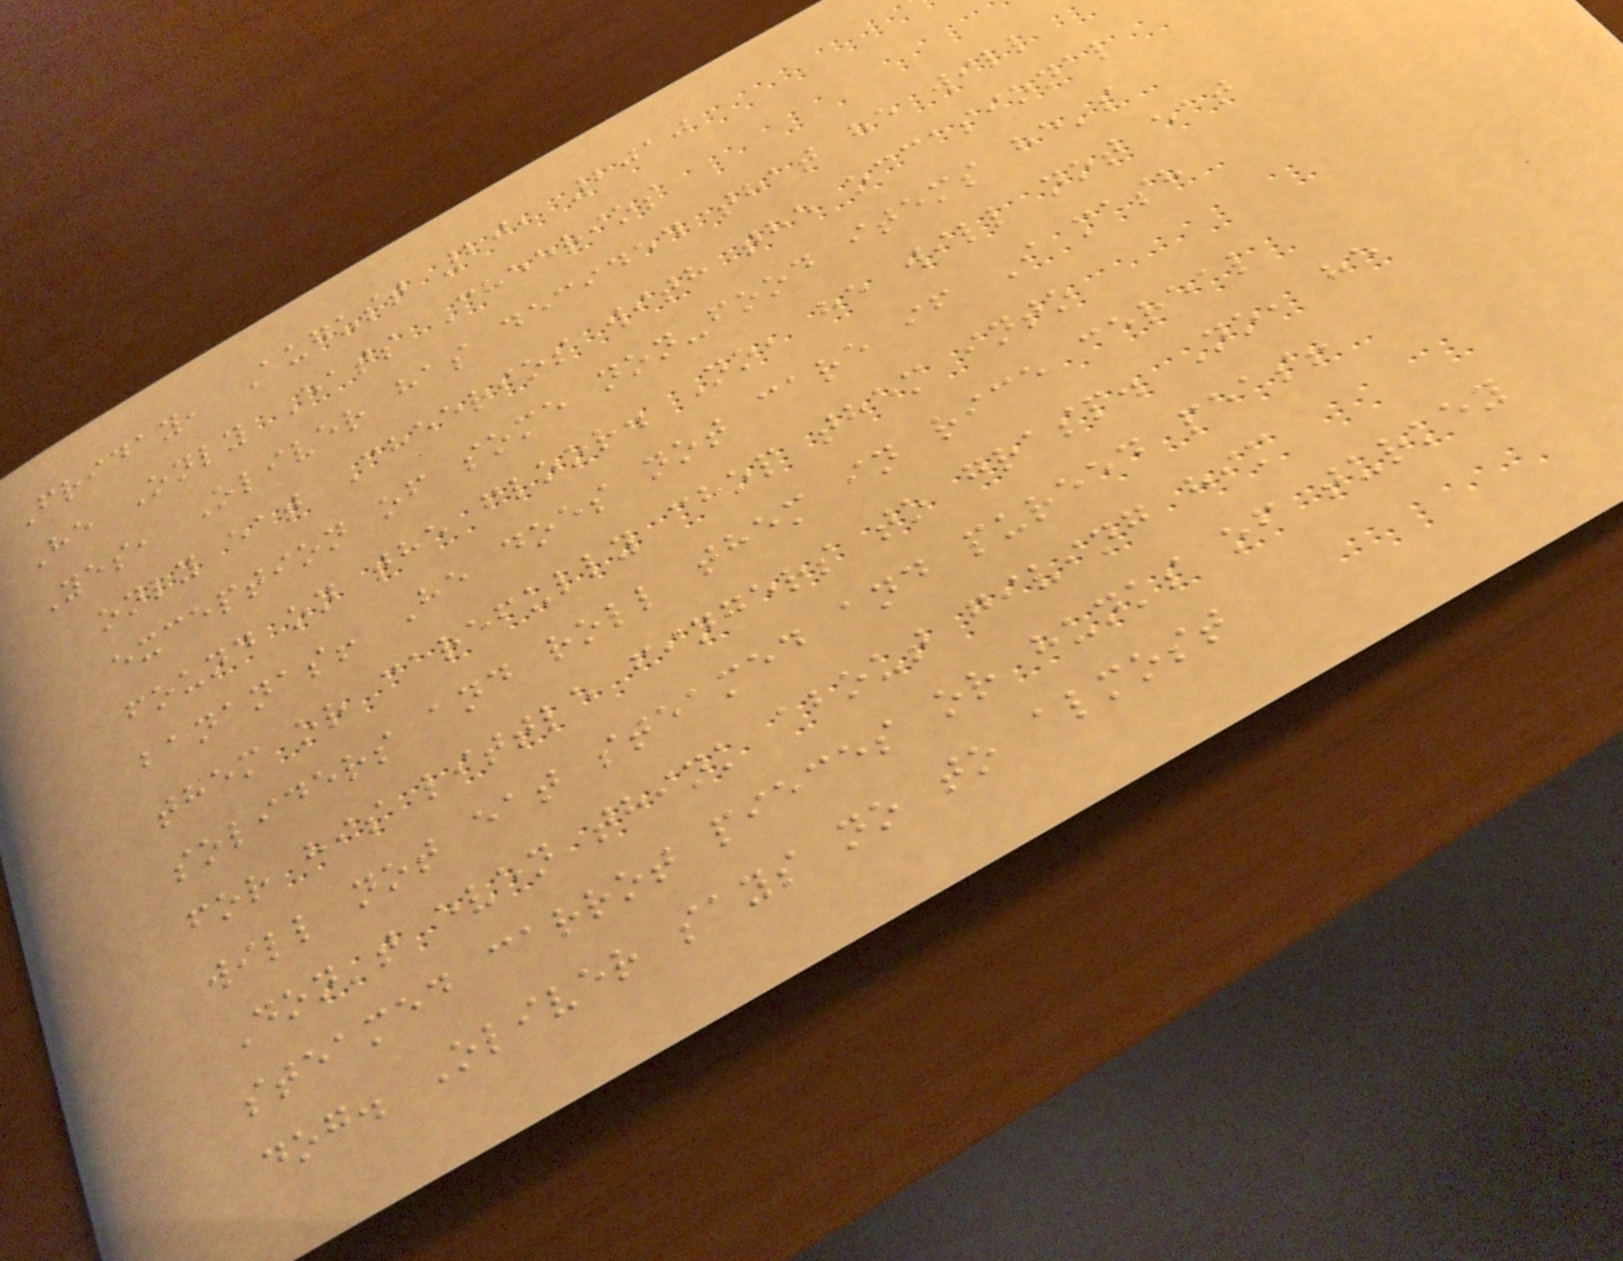Friday, August 20, 2010
He Only Eats Cheerios
Yes, Oliver has decided that he will
only eat Cheerios with the occasional
exception of some non-food items he's
found on the floor. No, he will not eat
bananas! He does not care if I mash
them or carefully chop them into
soliders and roll them in rice cereal
for his little fingers to grasp. No, he
will not eat steamed and pureed peas!
Don't even think about giving him
steamed carrot pieces or hunks of turkey
dog. Oliver says no to almost
